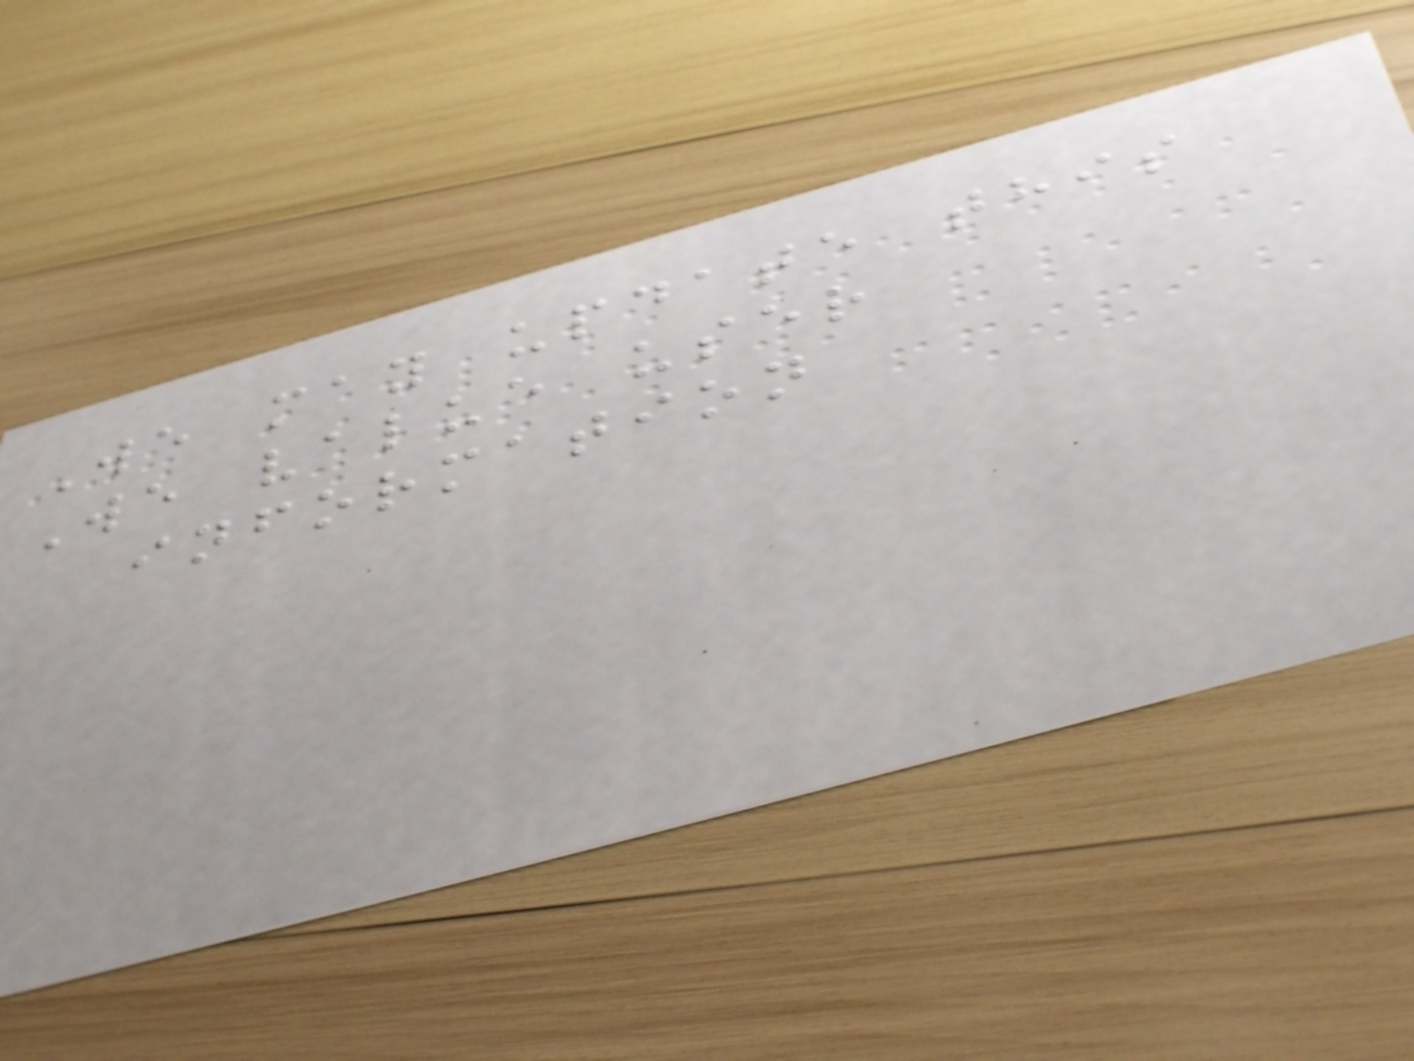We may update this
We value user
information
